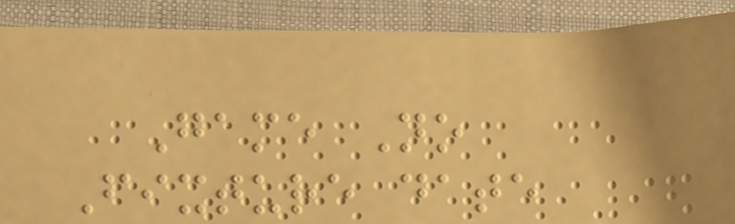Game No
Fixture date
